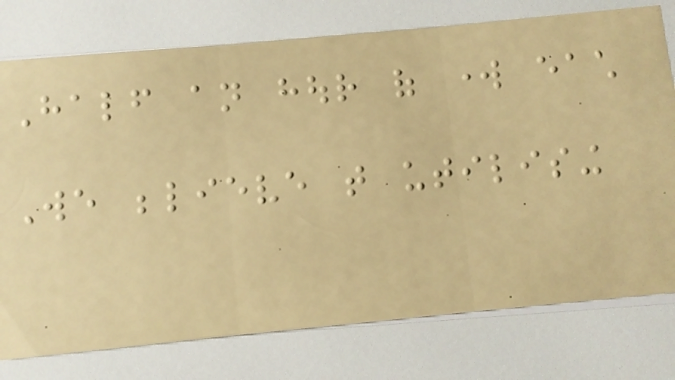Half an hour of work each
We believe that utilising
